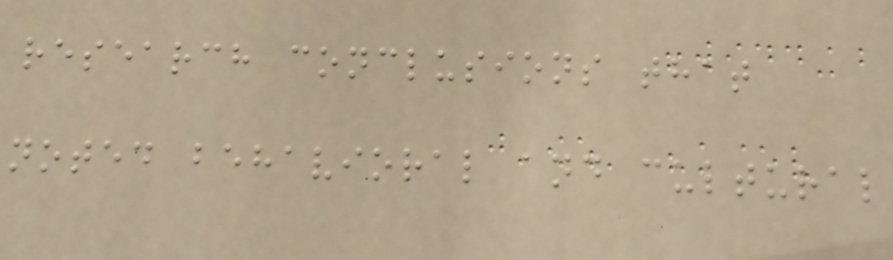research conclusions that
noted behavioral and cultural
